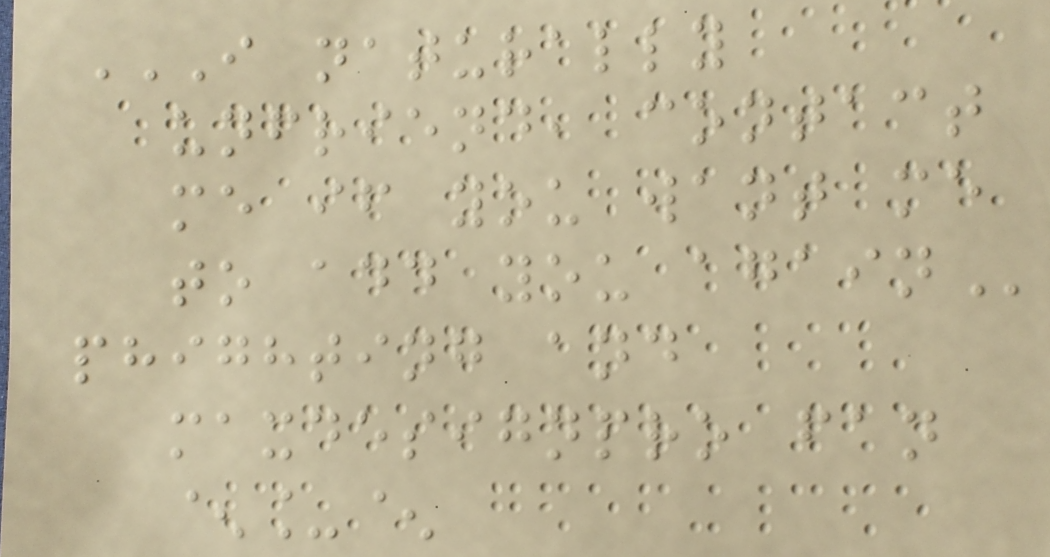I NATURALLY
UNFRIEND, CONTACT
ME IF YOU WANT ME
TO ADD YOU AGAIN
phighting and
maxdesignpro fan
^_^
